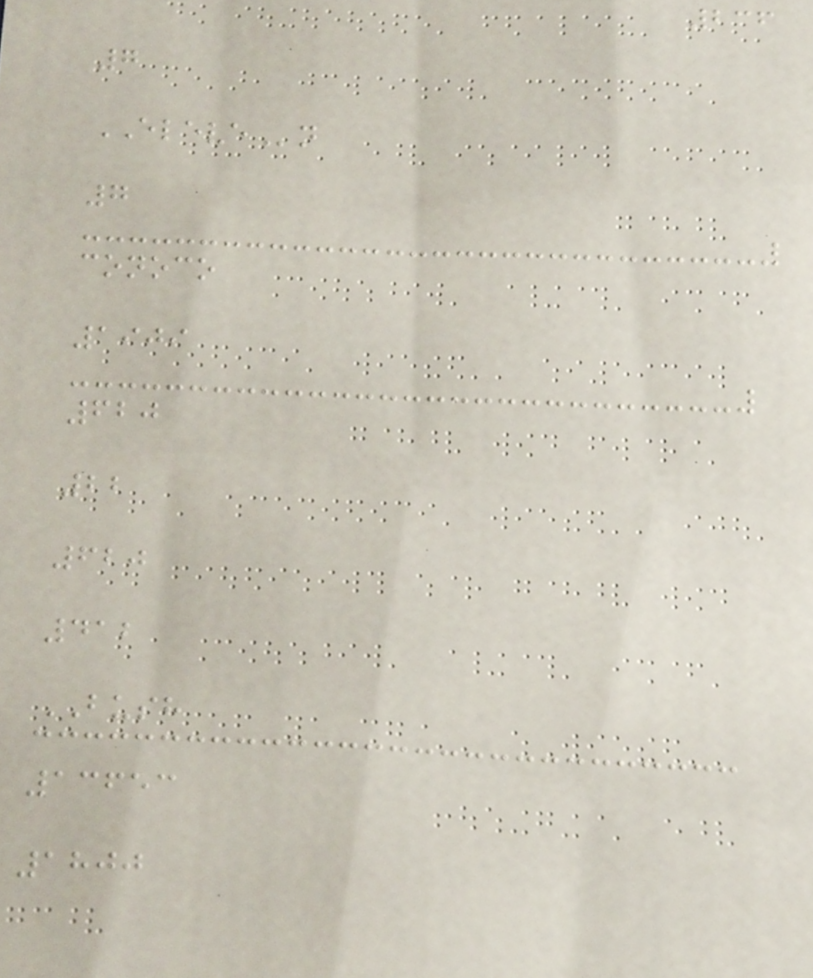236
7
ELEVEn
7
conoco
1909
620
22
620
412
BUSH
13653
1800
